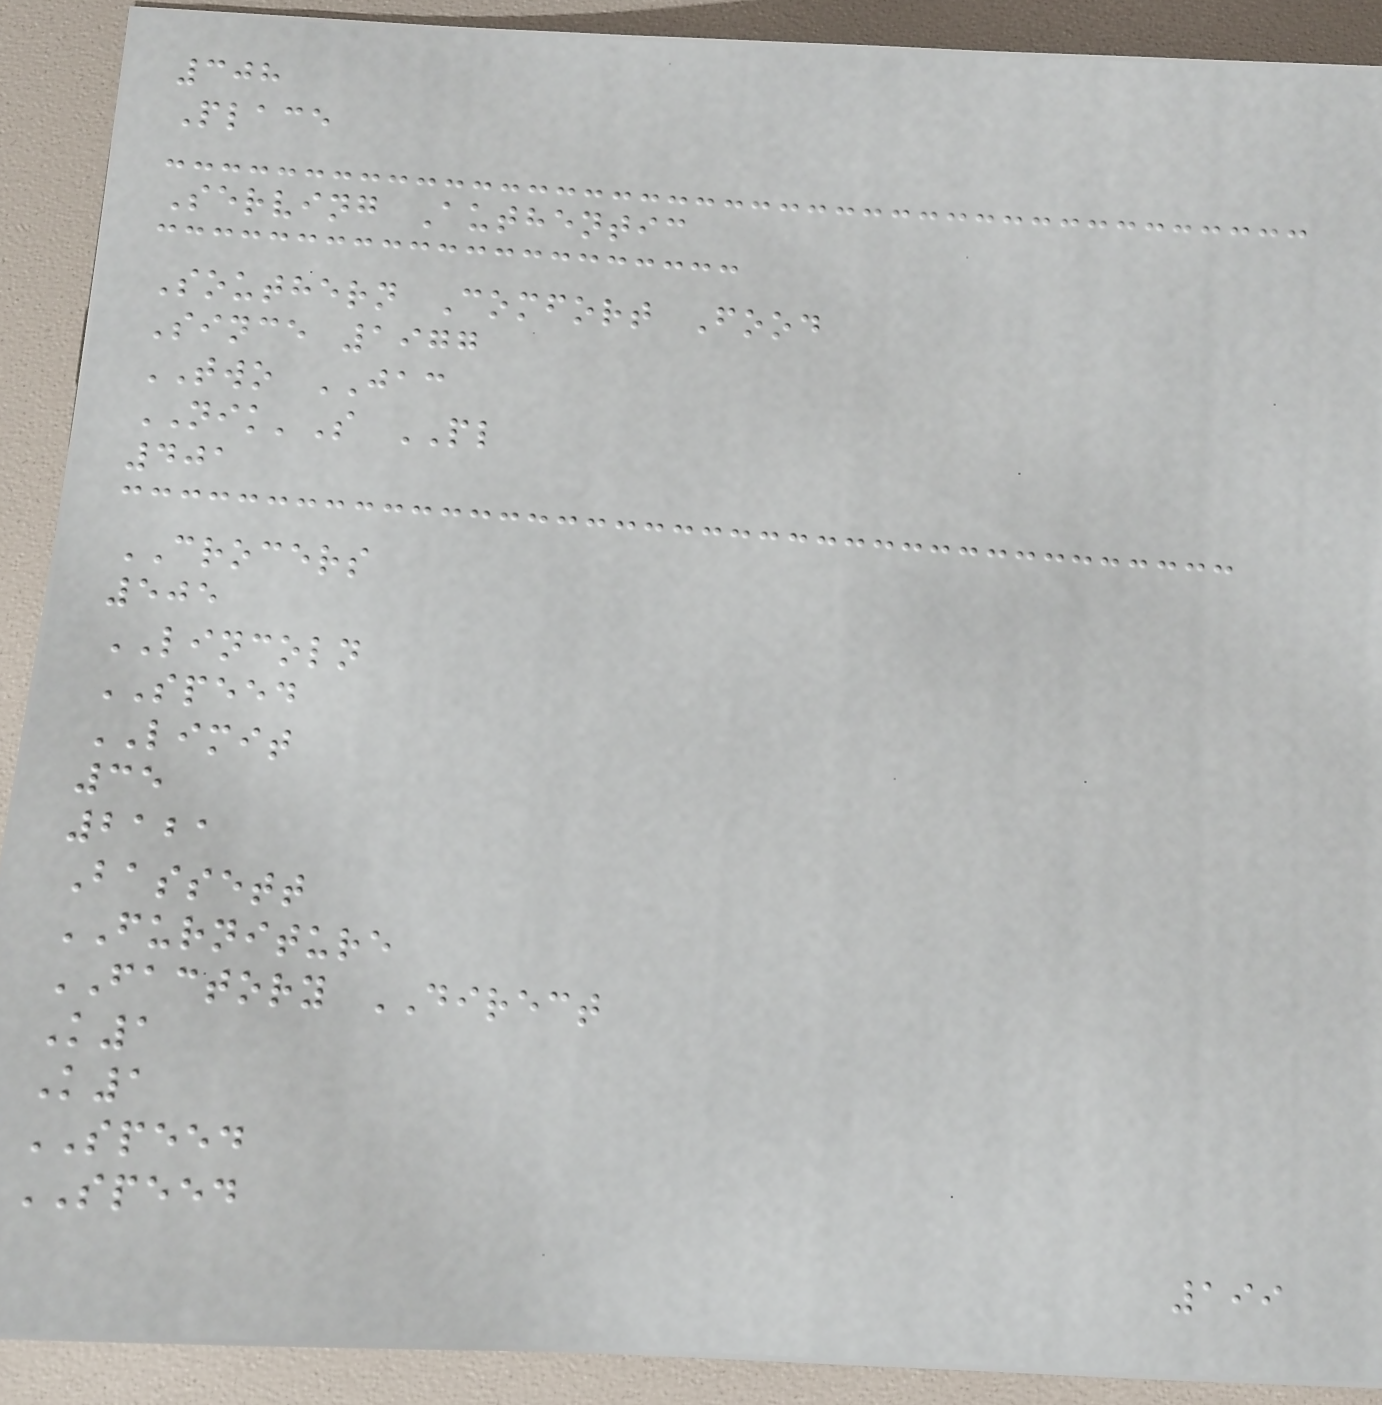308
Place
Serving Authentic
Southern Comfort Food
Since 1977
TWO JAC
NIK'S PL
401
CROCERS
505
LINCOLN
SPEED
LIMIT
35
2121
Bassett
FURNITURE
FACTORY DIRECT
K1
K1
SPEED
SPEED
199
